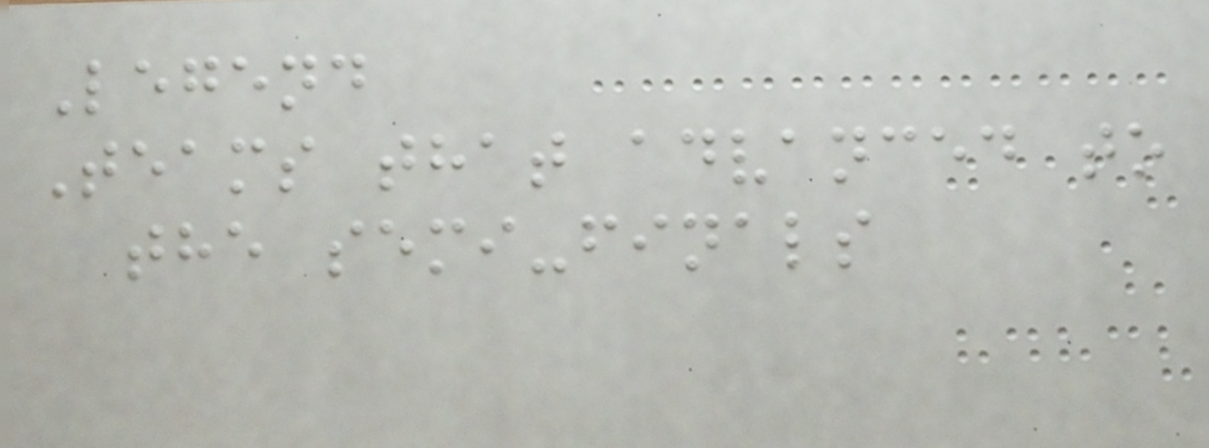Legend
Teams that advanced to
the semi-finals
